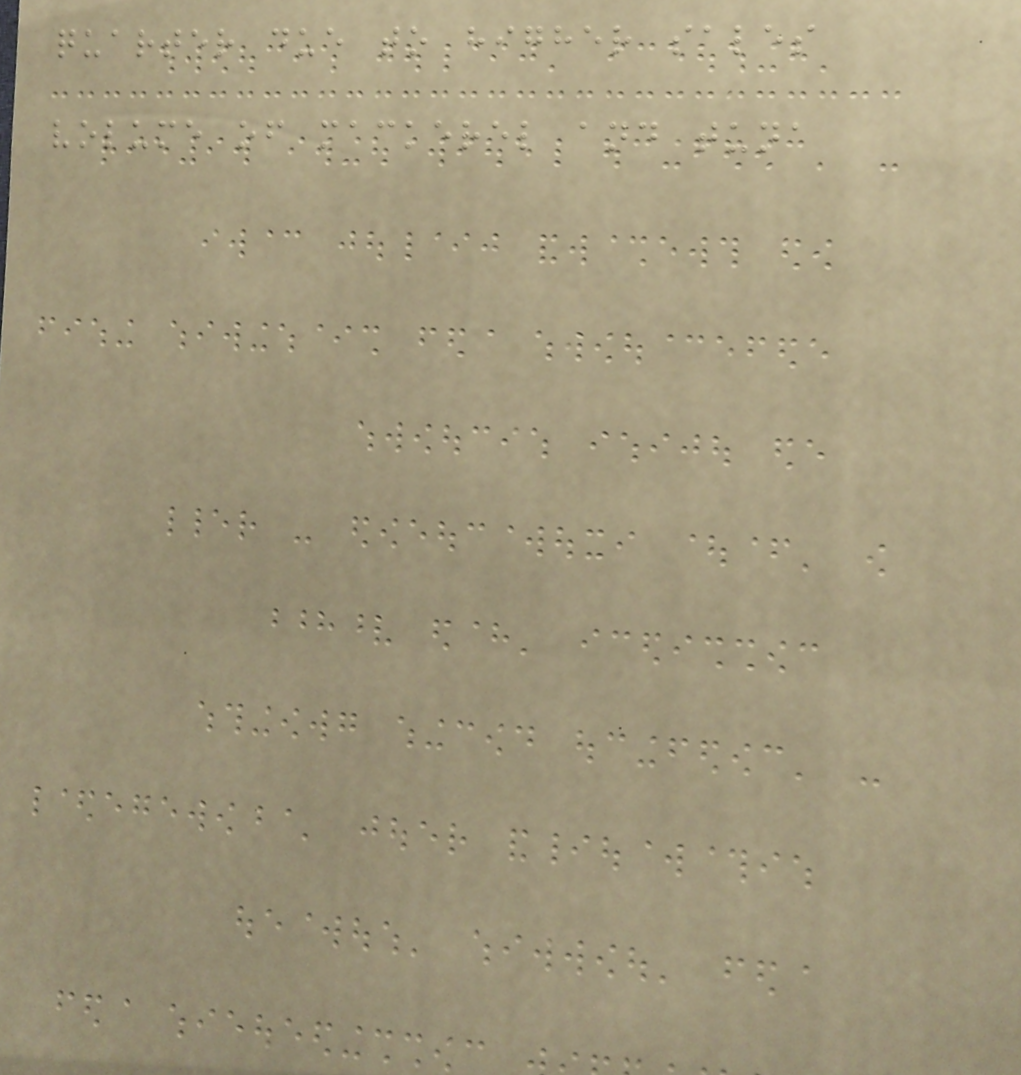quarter due to higher sales
volume of mackerel and tuna
